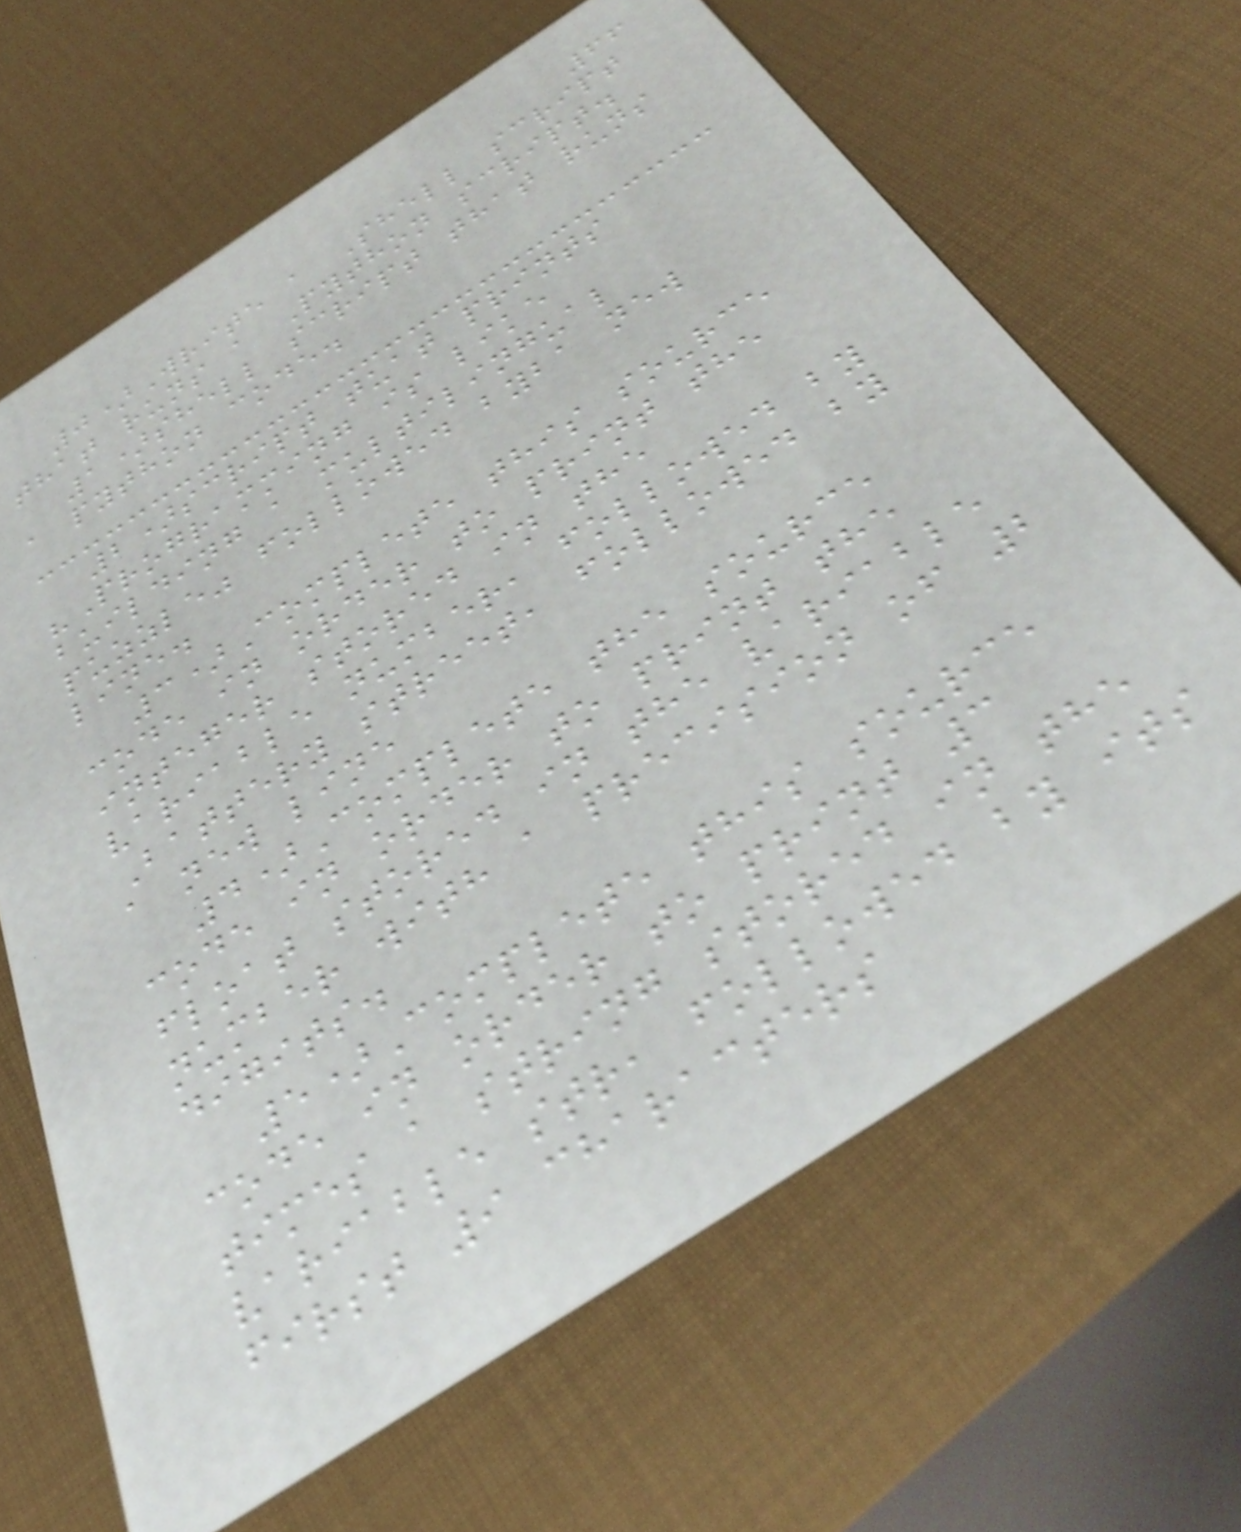66
0)Write a Shell script
that runs a Python script.
1)shell script that runs
a python code.
2)script tuat prints
"Programming is like
building a multilingual
puzzle" followed byba new
line.
3)Complete this source
code in order to print the
integer stored in the
variable number, followed by
Battery street, followed by
a new line
4)Complete the source
code in order to print the
float stored in the variable
number with a precision of 2
digits.
5)Complete this source
code in order to print 3
times a string stored in the
variable str, followed by its
first 9 characters
